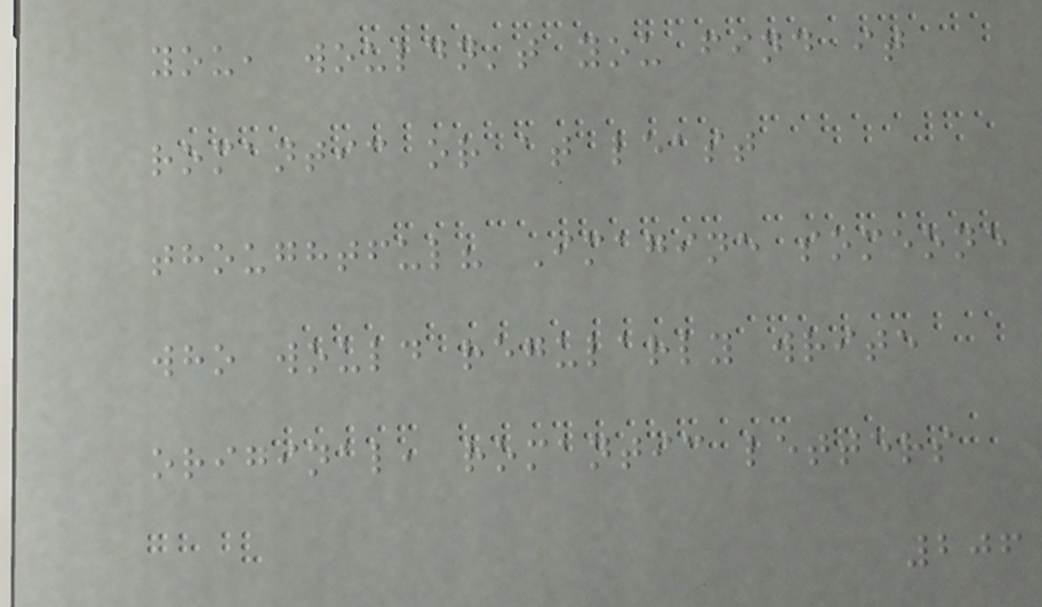you, wouldn't you find it
romantic or at least
thoughtful? Imagine someone
who would regularly write
original, romantic letters
206
